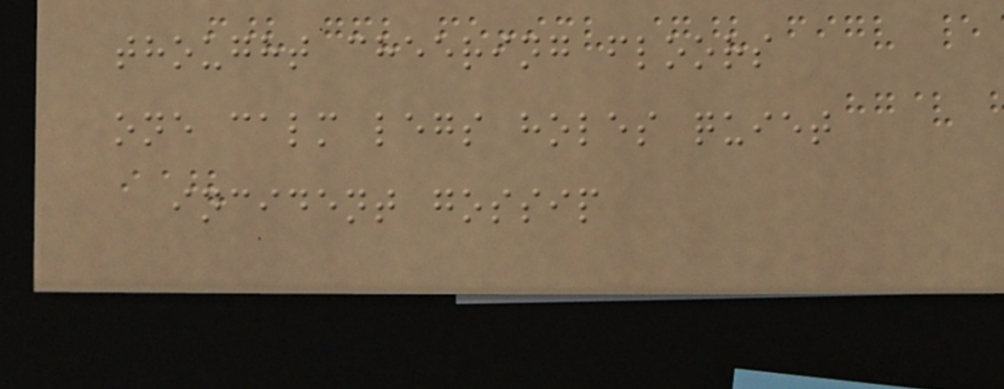thought cheering floors
one calm legs holes quiet
incident gossip
